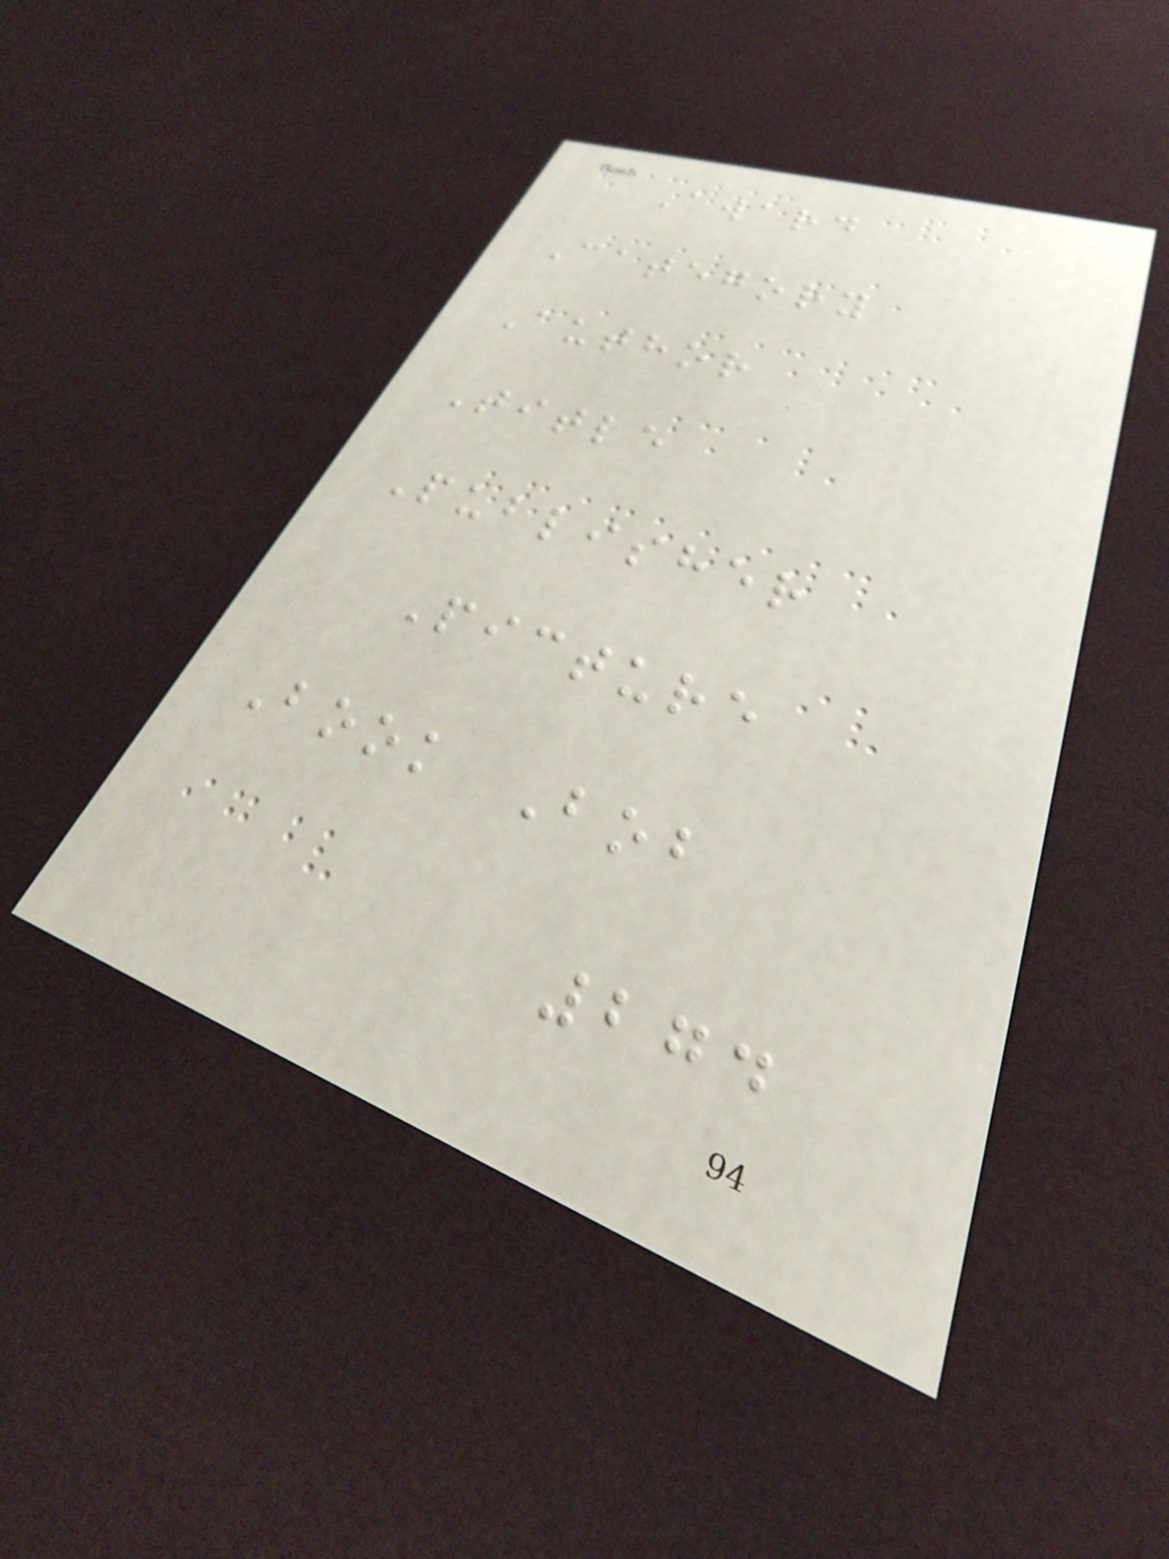Award
Category
Author
Title
Publisher
Picture
Book Bob
274
